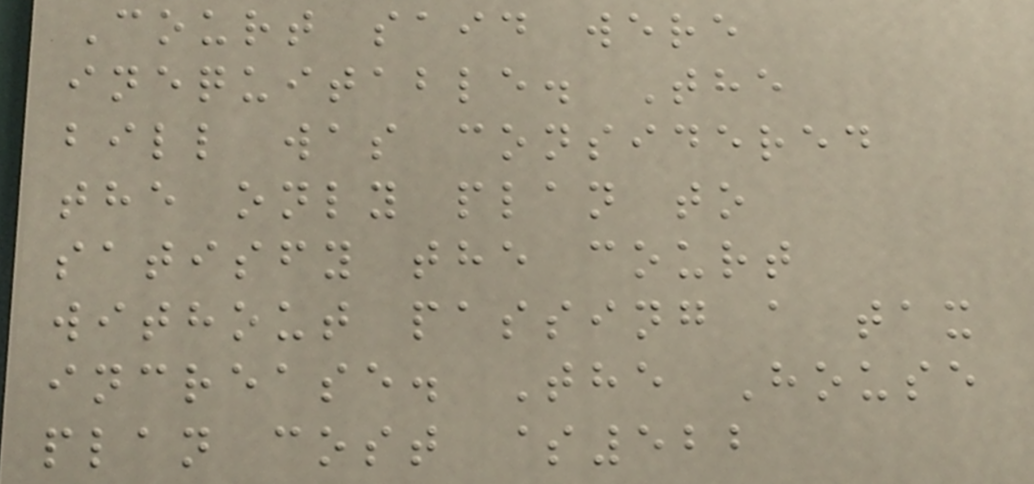Court said were
inequitable. The
bill was considered
the only plan to
satisfy the court
without passing a tax
increase. The House
plan cost $522
